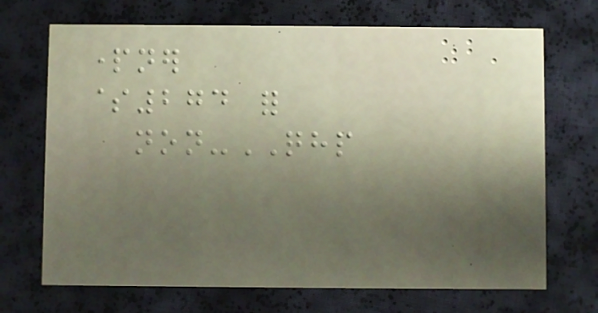partner
$274 for
non-QHP
